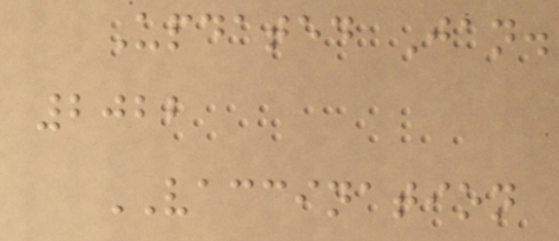Updated Jan.
2022
VACCINATION
